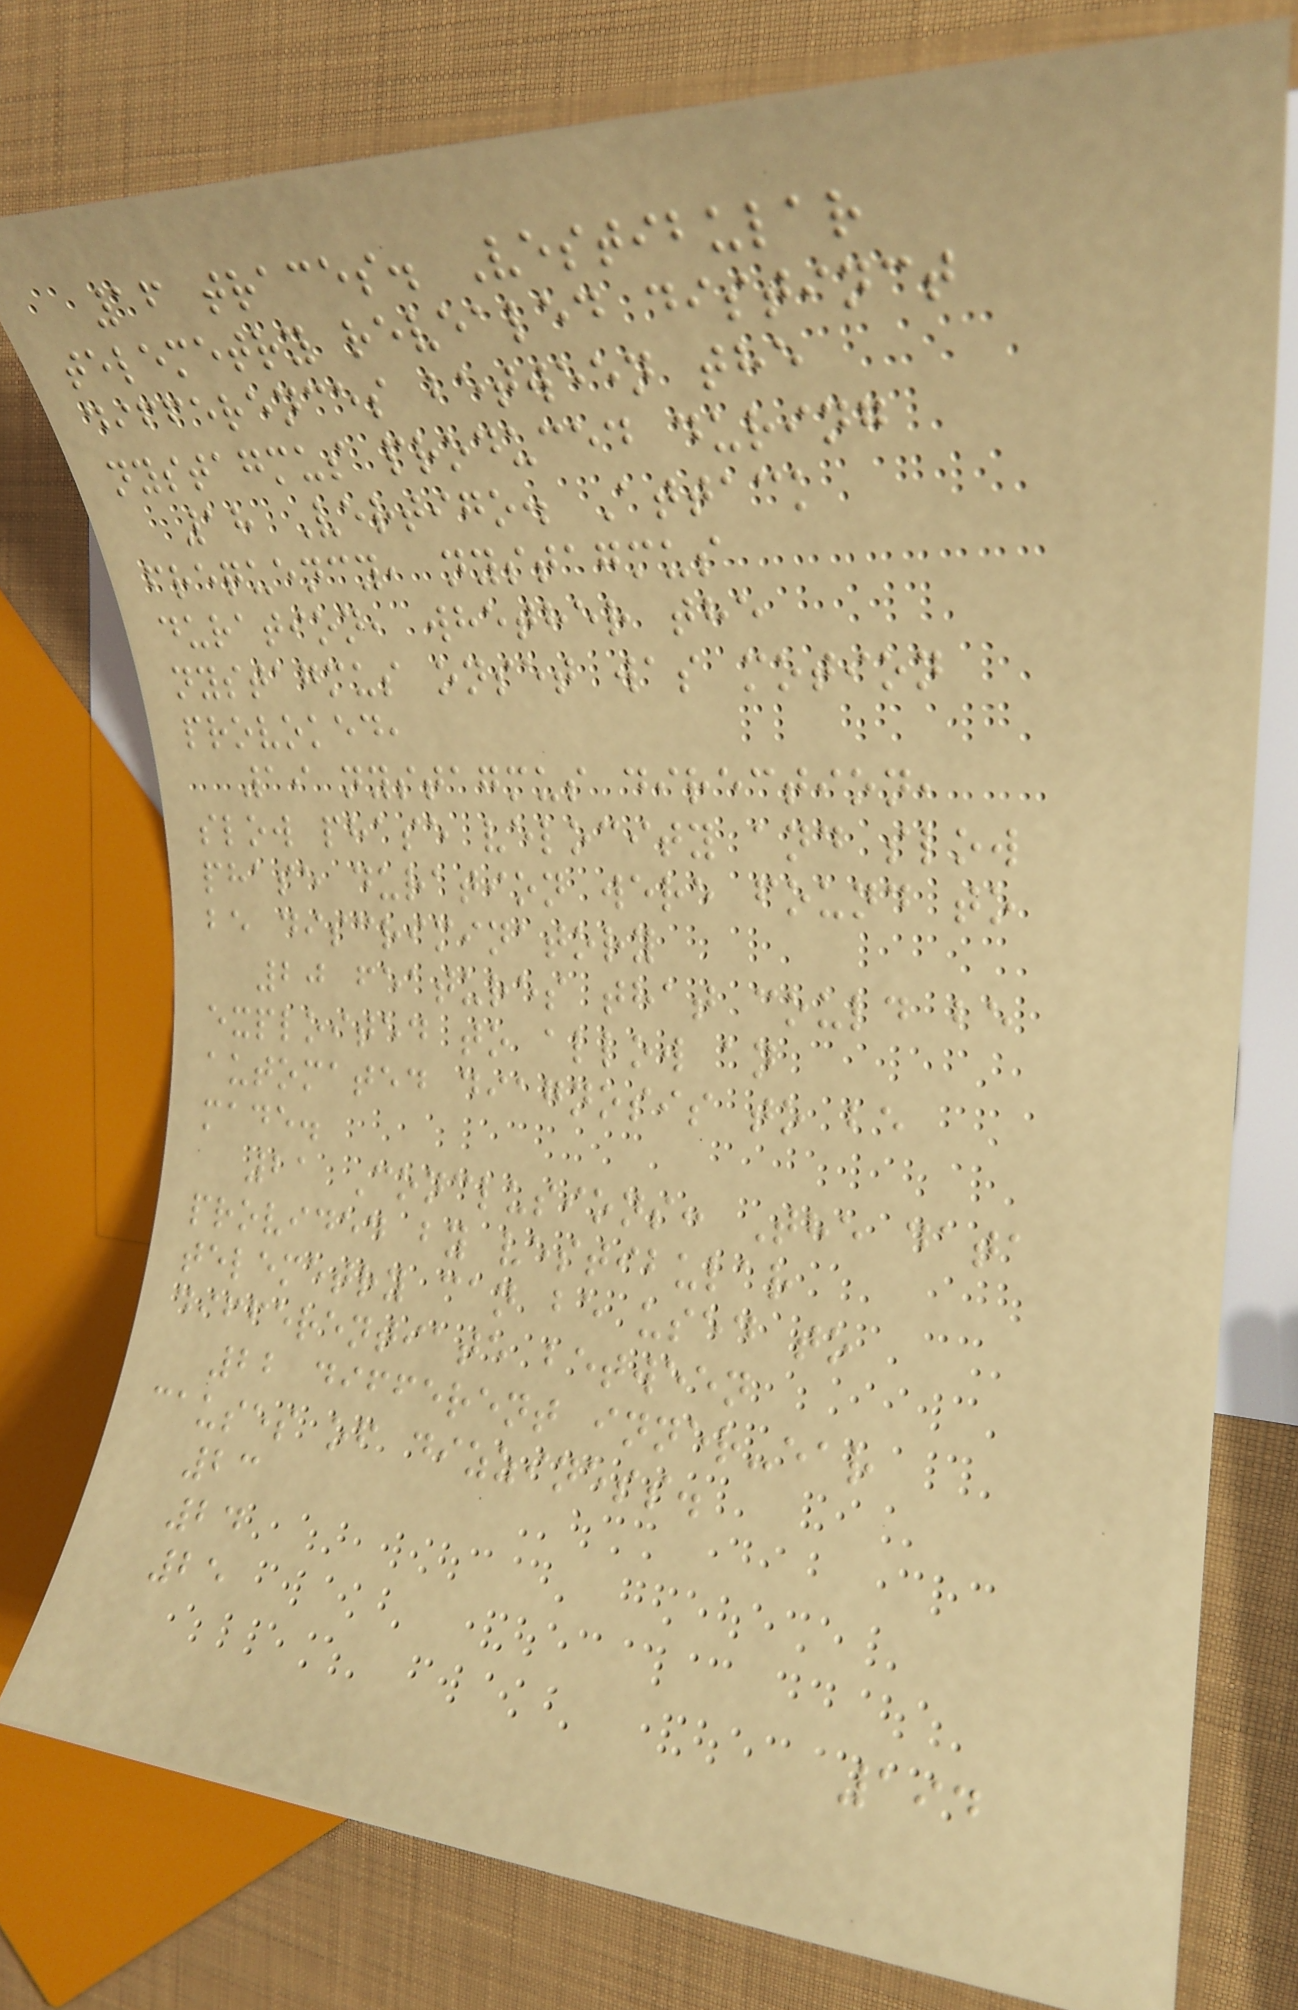16 traces. Vestibular
telemetry revealed distinct
differences between the
nystagmus produced during
18 Vertigo. Attack
frequency, nystagmus
duration, whether the
nystagmus onset was motion
provoked,
19 nystagmus direction,
slow phase velocity and slow
phase duration were found to
be discriminatory
20 features that could be
exploited to allow an
automated diagnosis to be
made.
21 Conclusions: The data
provided by vestibular
telemetry can be used to
differentiate between
22 different inner-ear
causes of dizziness.
23
24
25
194
